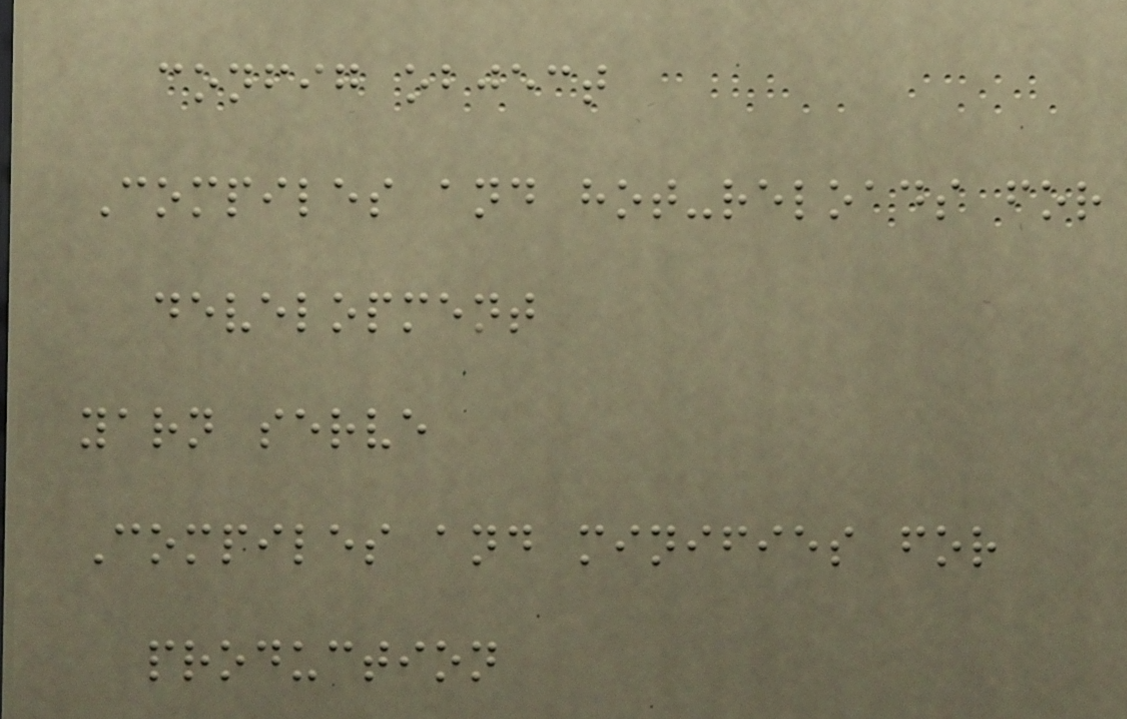config object
Compiles and hot-reloads for
development
yarn serve
Compiles and minifies for
production
